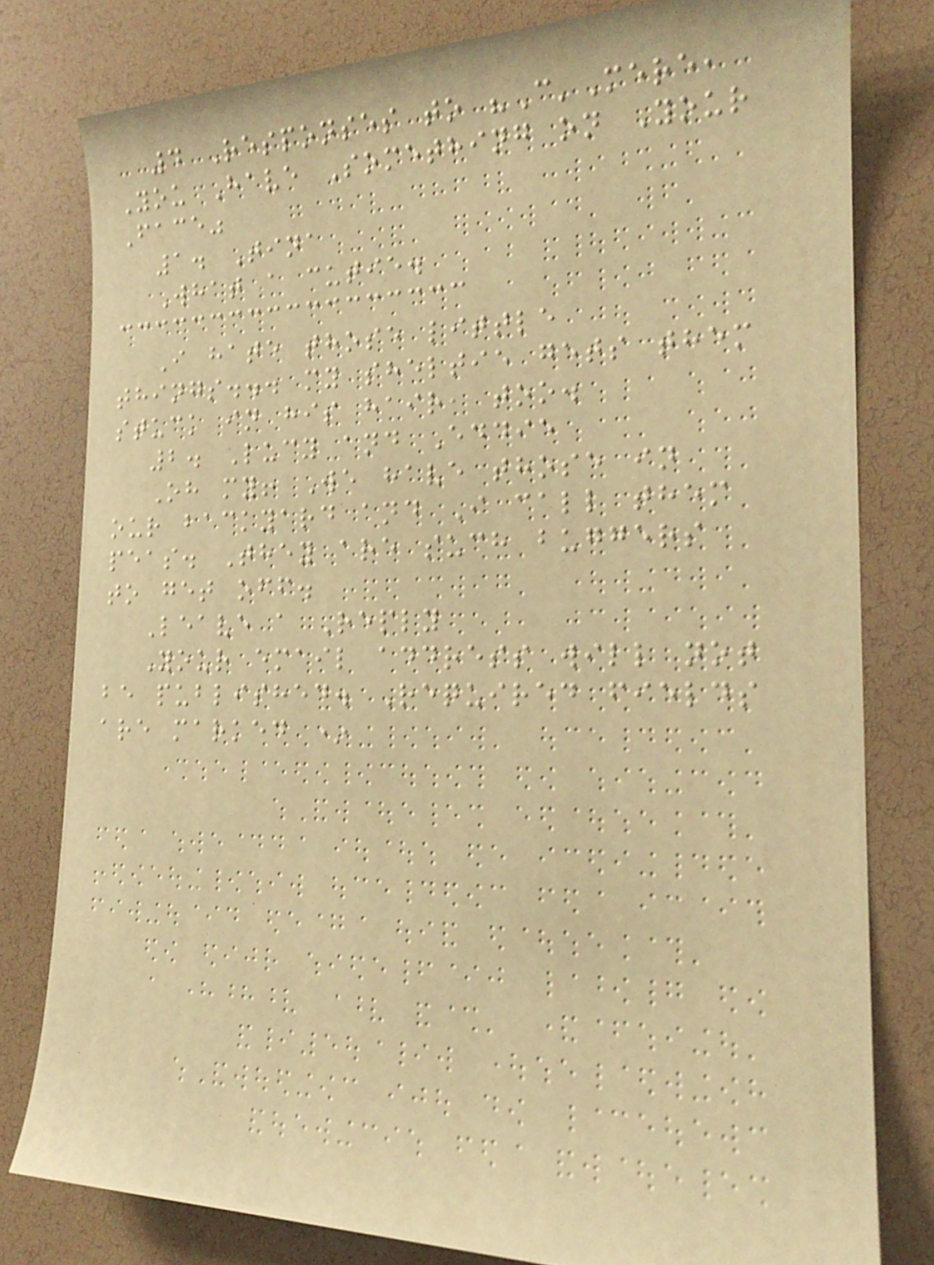4 Responses to "C'Mere,
You Have Something on Your
Face"
1. Tina
What a cutie.
I hate those little
things... my sheltie gets them
stuck in his hair, too.
2. Lucy and Eddie
Oh my! We have those in
our backyard and I call them
peas. They are such buggers
to get off.
Leave a Reply
Your email address will not
be published. Required fields
are marked *
